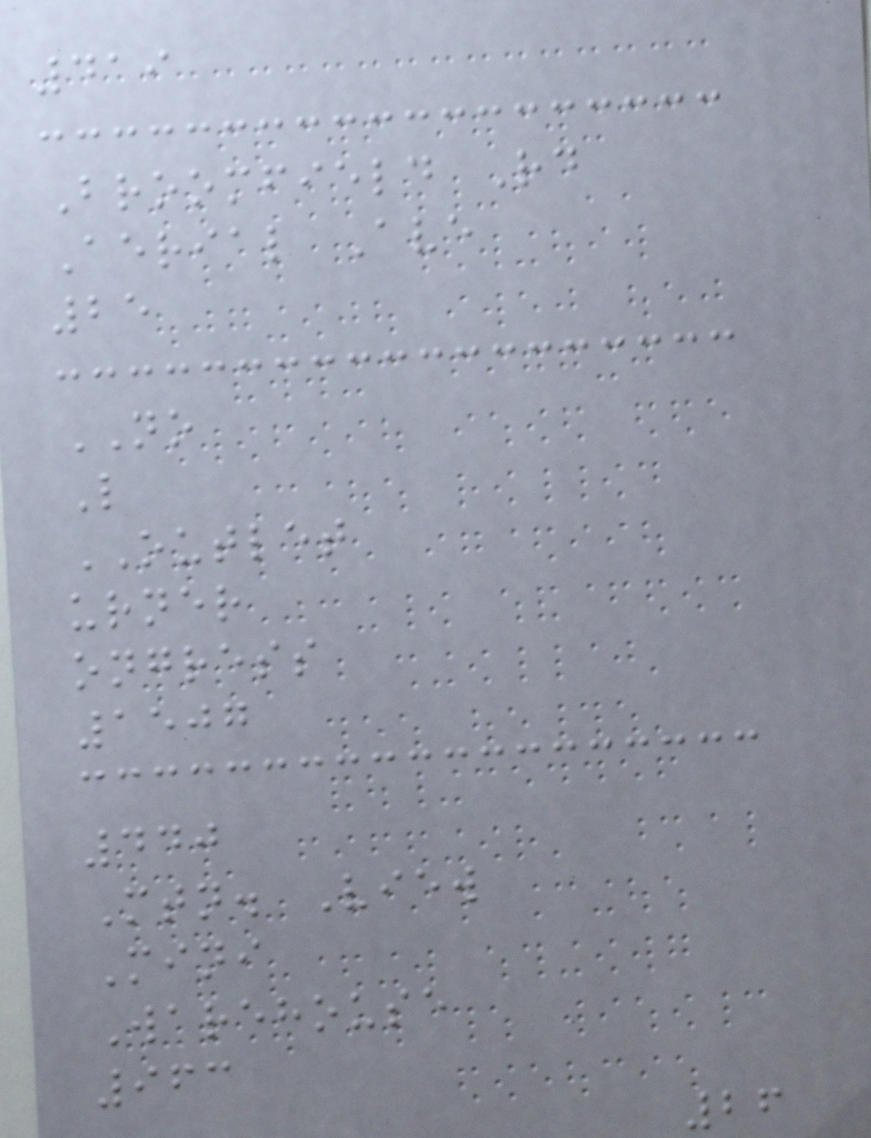419
Broomfield Rd
Aerial Ave
25
NO
L
OUTLET
urner
ongress
1507
440
Mtn. View
Mini
Warehouse
963
26
